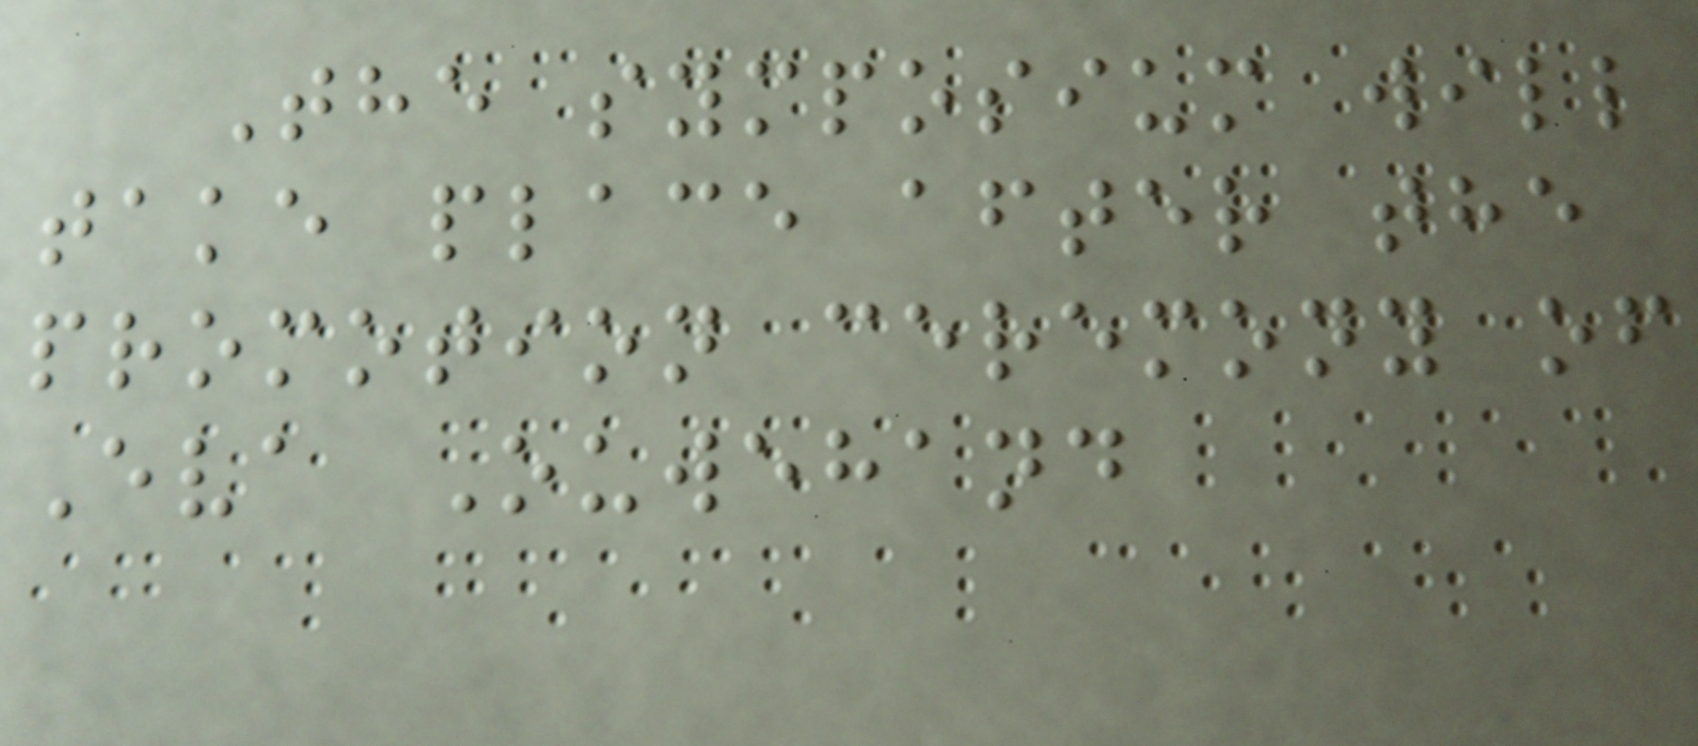The symposium will
take place after the
promotion ceremony of
Eva Ouwehand
